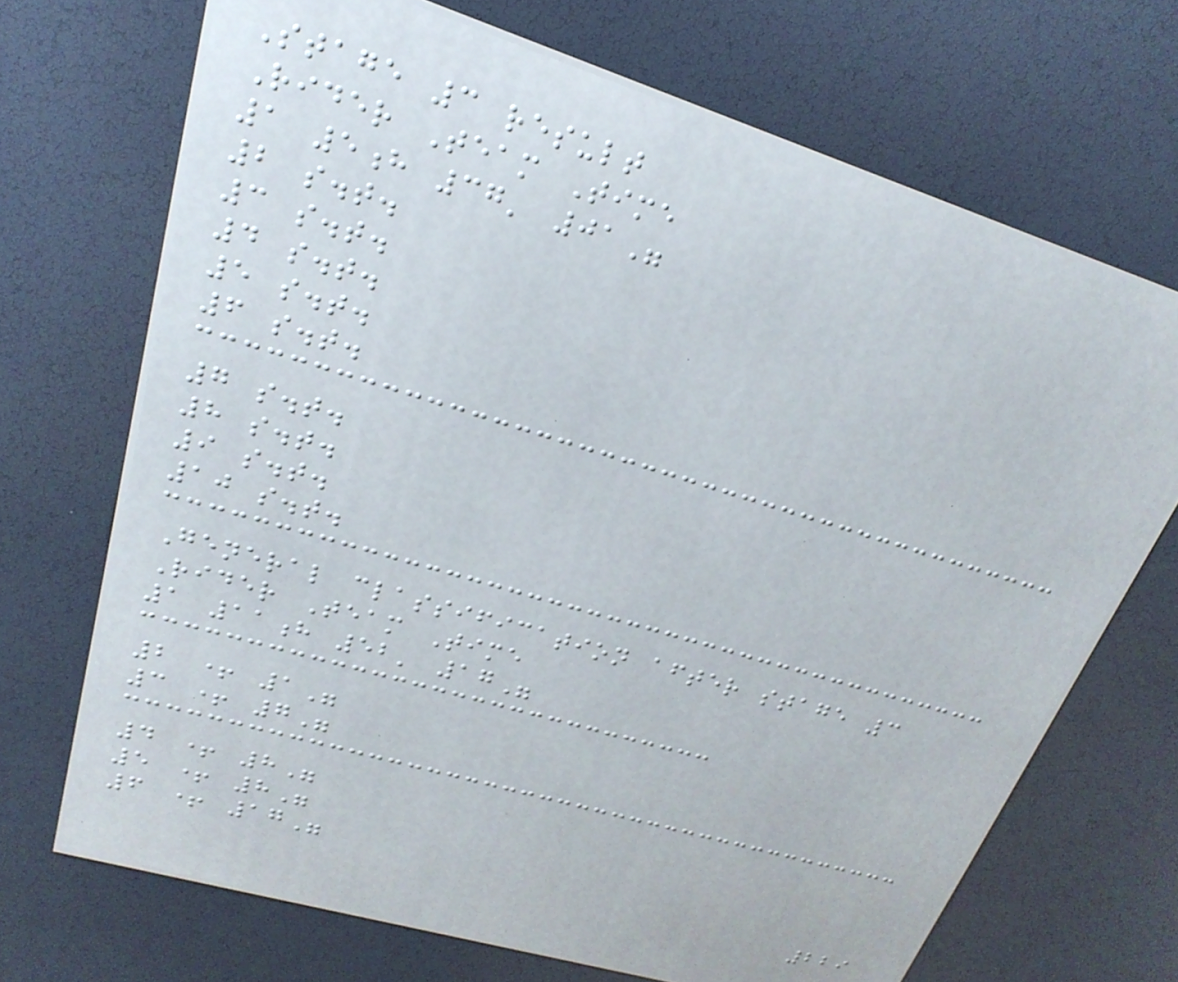Stage 3 result
Rider Team Time
1 5h 37' 01"
2 s.t.
3 s.t.
4 s.t.
5 s.t.
6 s.t.
7 s.t.
8 s.t.
9 s.t.
10 s.t.
General classification after stage 3
Rider Team Time
1 11h 52' 17"
2 + 1"
3 + 7"
4 + 8"
5 + 8"
6 + 17"
229
